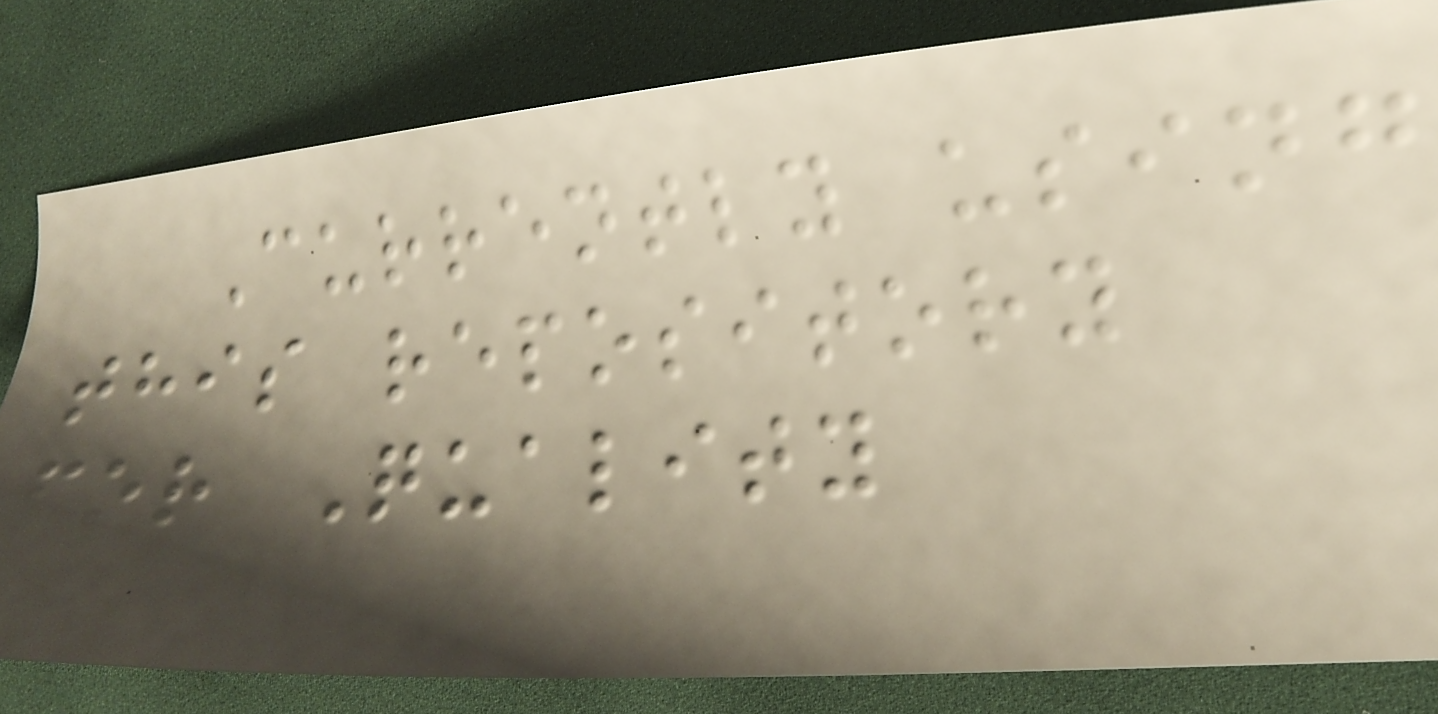Currently using
this repository
for Quality
